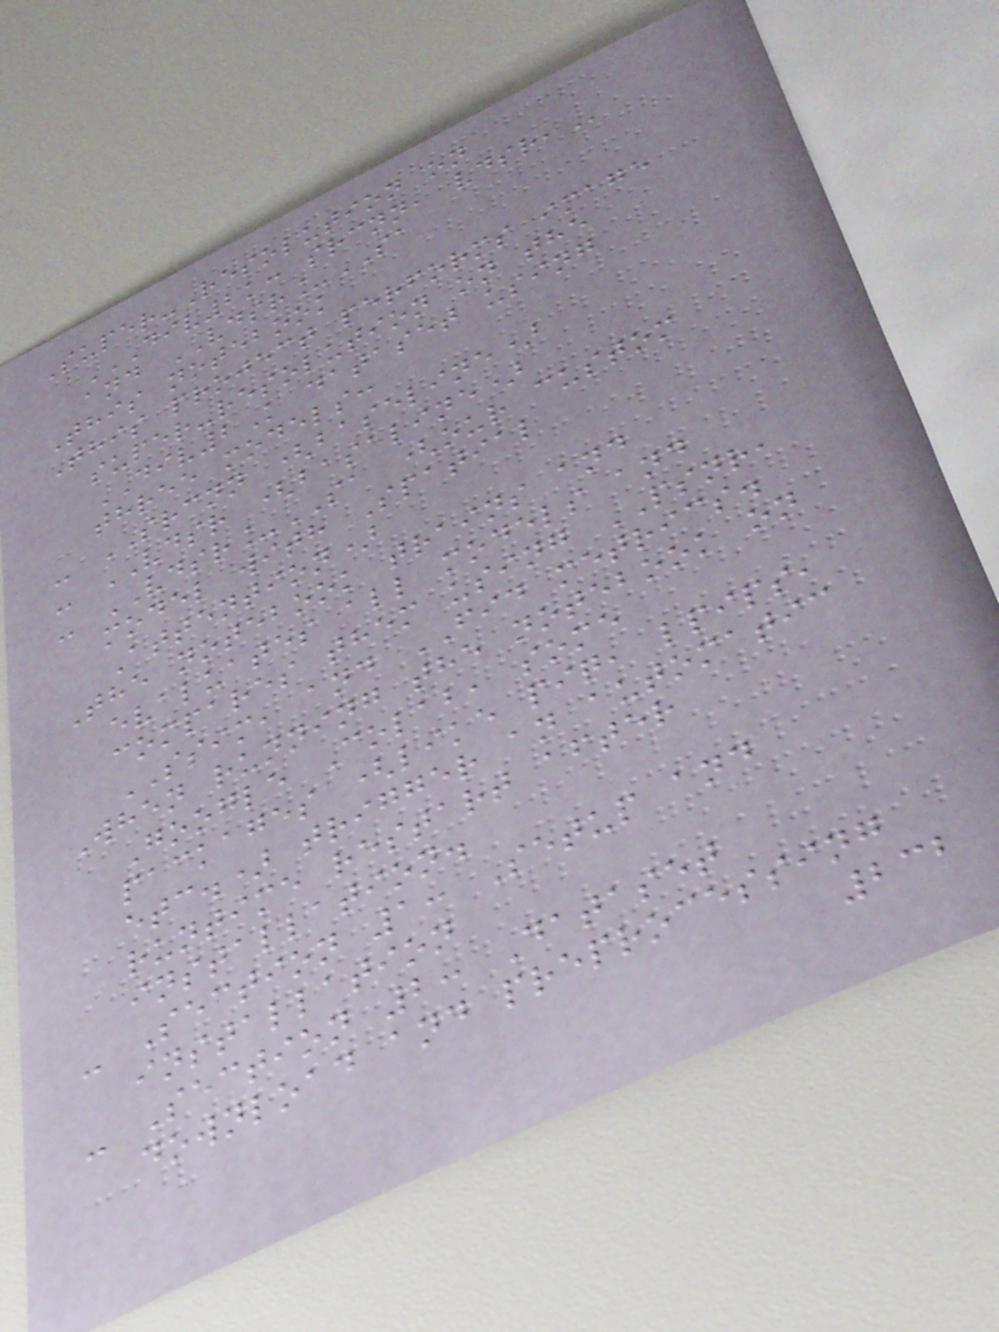Super-Resolution on
DIV2K: SRCNN, VDSR,
and VDSR_SA
This notebook
This project performs image
super-resolution on the
DIV2K dataset using
three models:
- SRCNN (baseline)
- VDSR (baseline)
- VDSR_SA (our custom
model with Spatial
Attention)
The notebook trains and
evaluates all models and
compares them using PSNR,
SSIM, and FID metrics.
When running the notebook on
Google Colab, some
packages (like piq, lpips,
etc.) trigger an automatic
runtime restart after
installation.
- Section 1: Setup and
installation
- Section 2: Dataset
download and preprocessing
232
